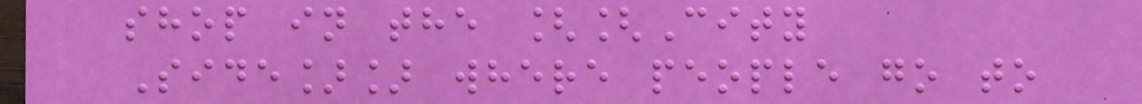shop in the [[City
Side]] where people go to
